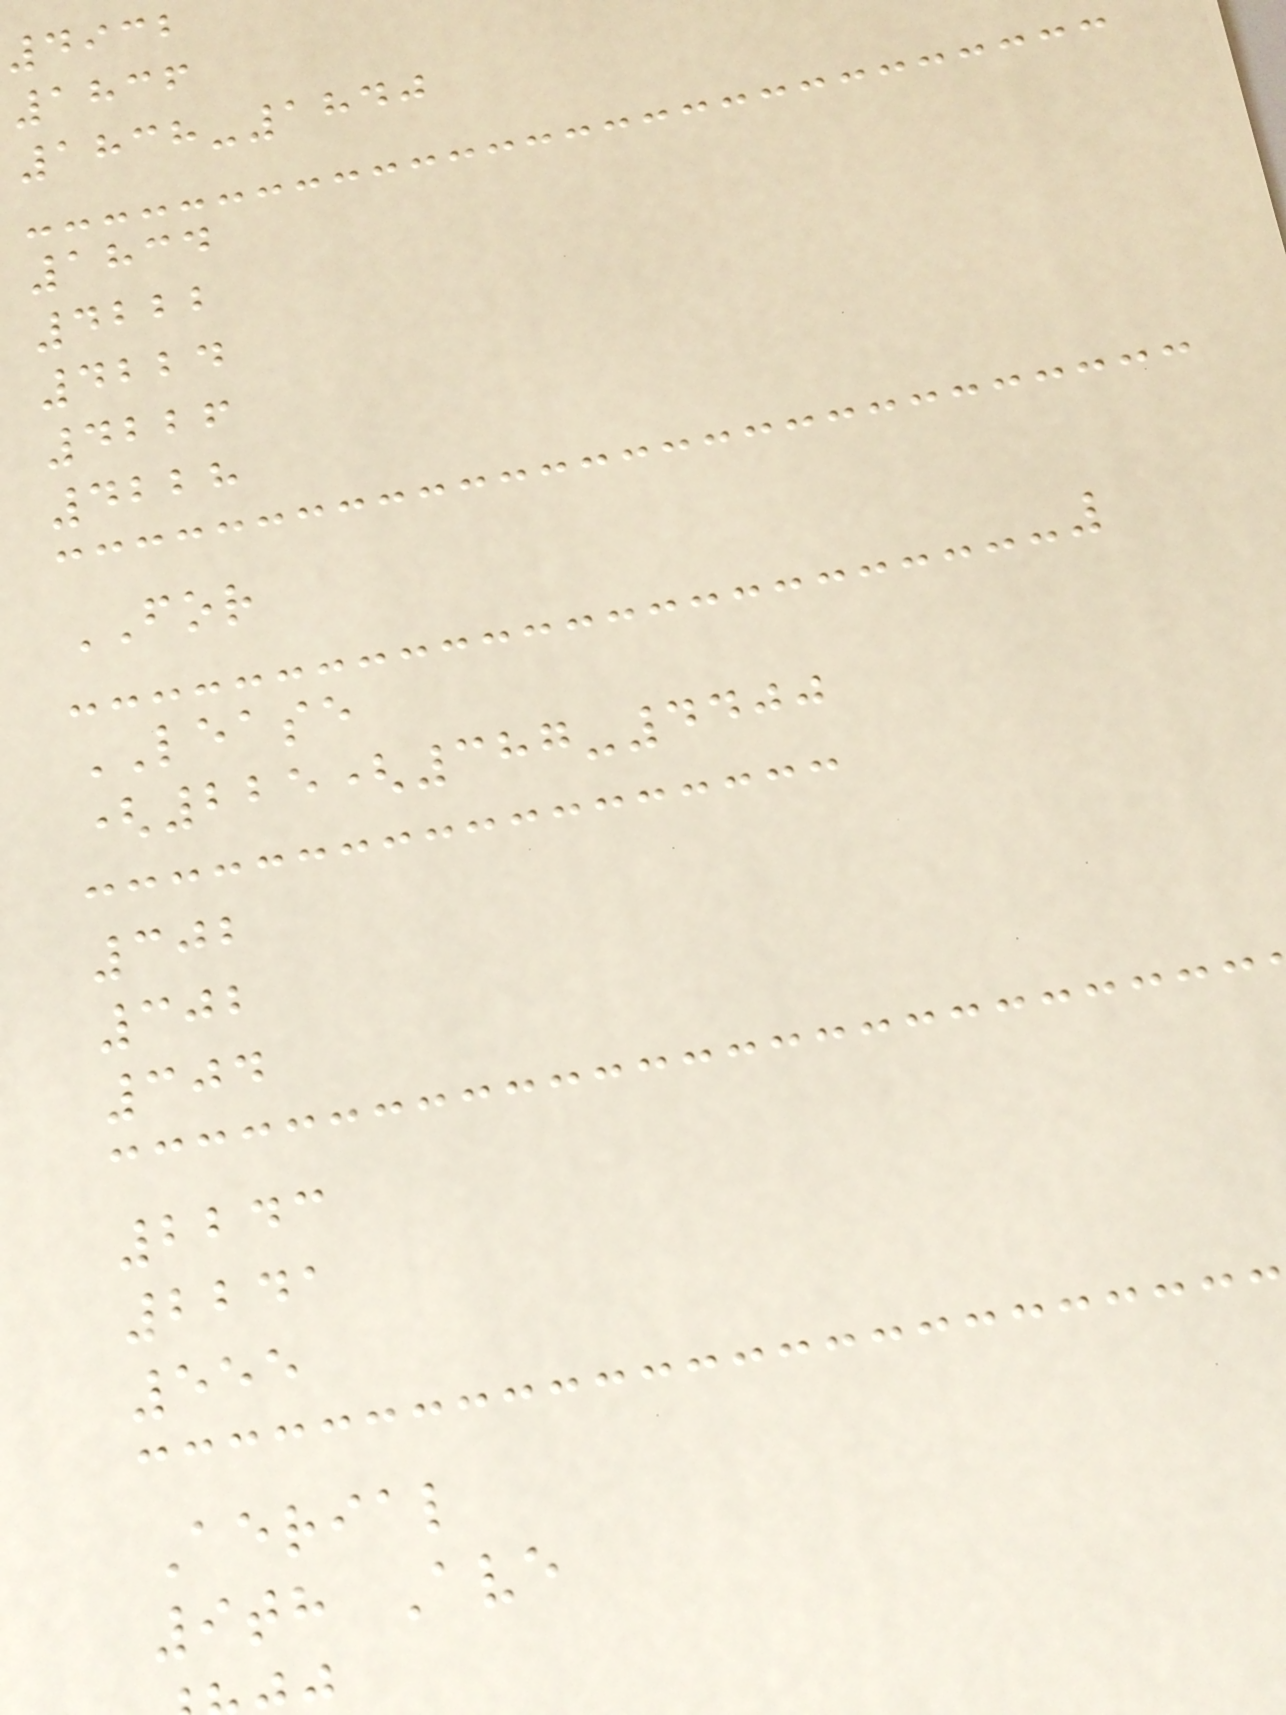4932
1836
1838-1840
1834
4222
4224
4226
4228
FOR
LEASE
(225(387-4400
302
302
304
2243
2241
555
Aerial
9th Ave
